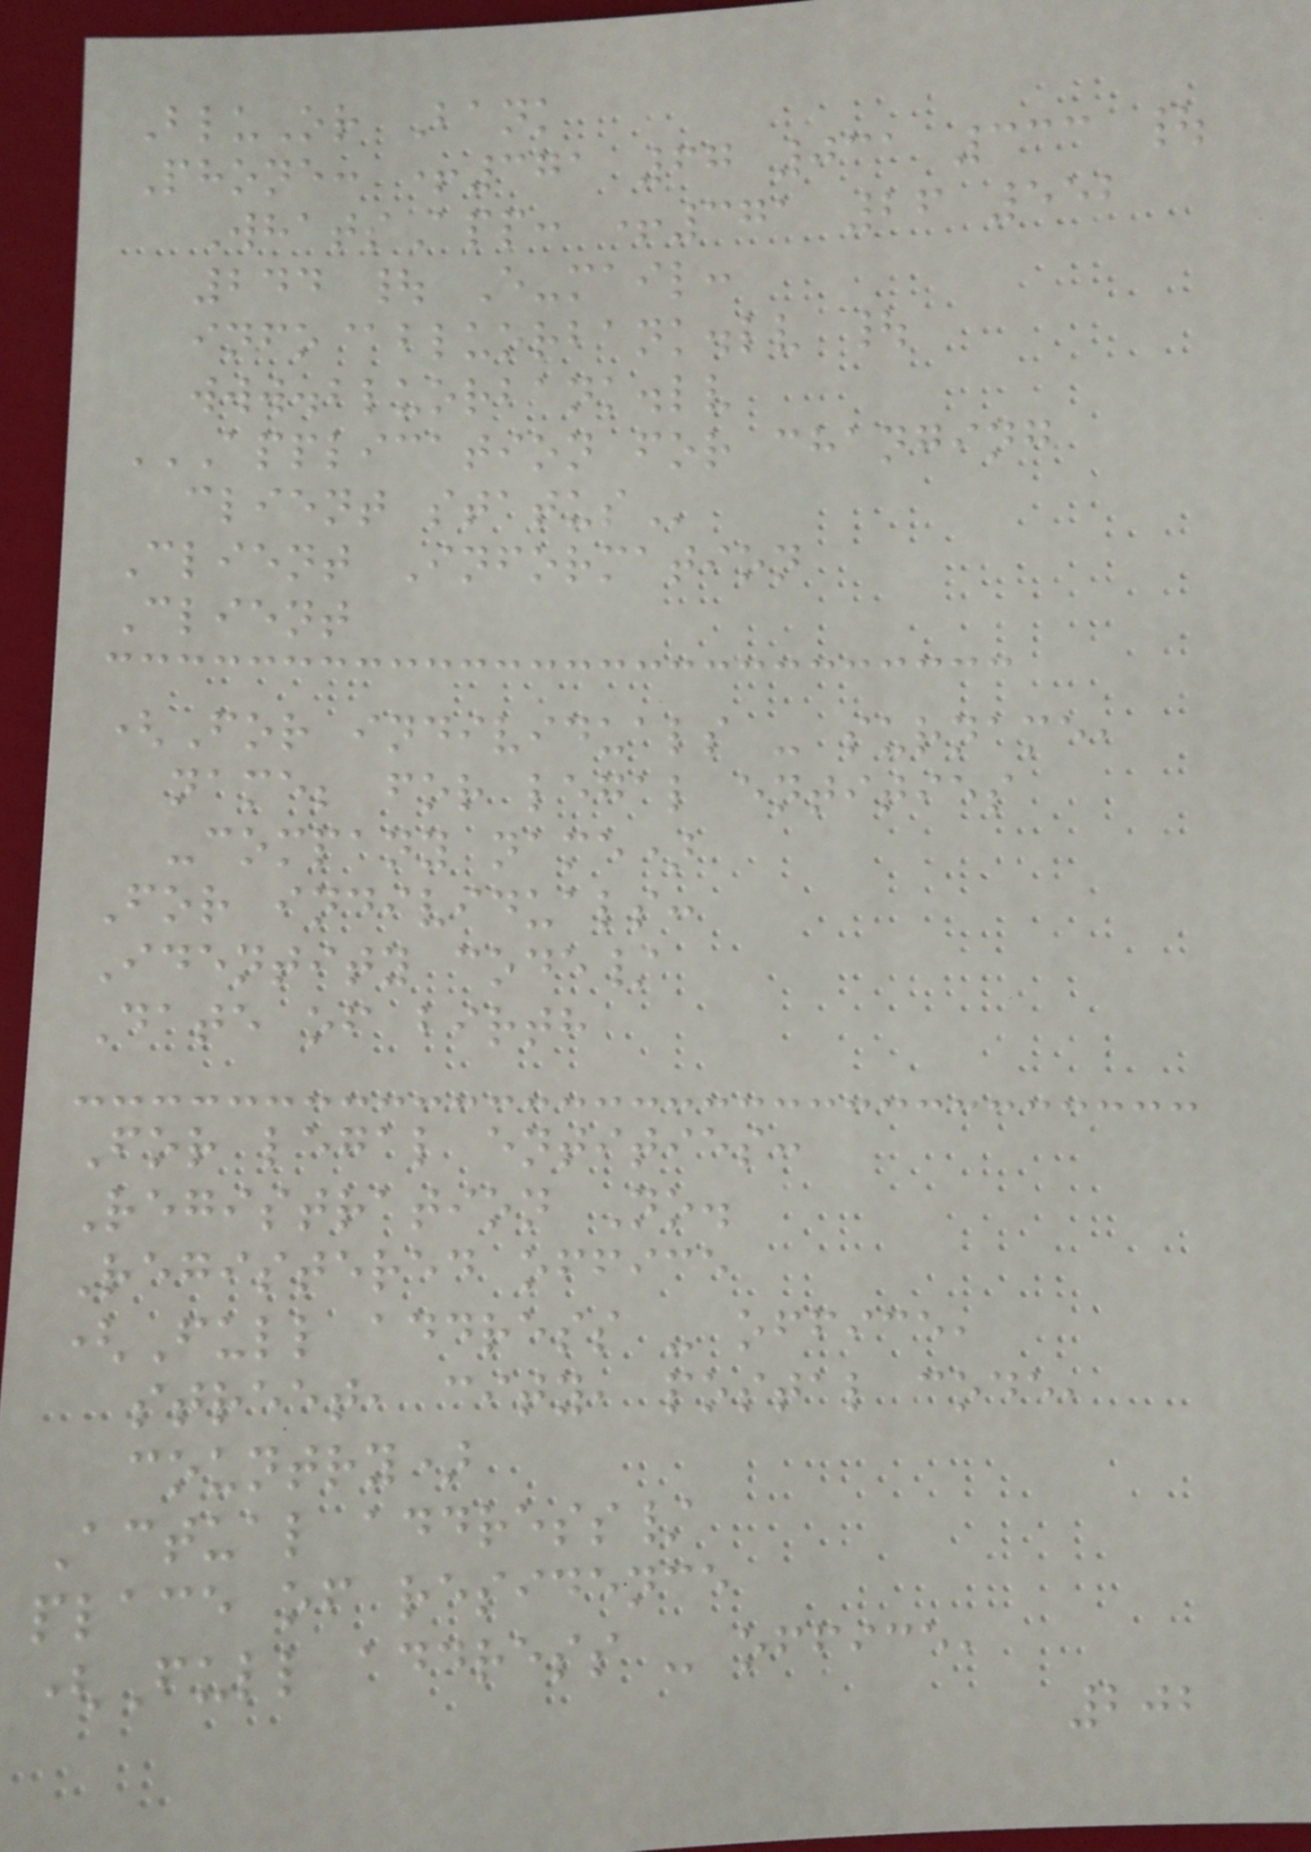BluOr Bank
Phone: +371 67 031 333 |
WhatsApp: +371 26 552
244 | E-mail:
info@bluorbank.lv |
www.bluorbank.lv
APPLICATION FOR CHANGING
CLIENT STATUS
Client Information
Client
(For individuals - surname,
name; for legal entities
-company name)
For individuals:
Identity code/
Date of birth
For legal entities:
Registration No.
Registered office
(Full address - office,
street, city, postal code,
country)
Actual address/
place of residence
(Full address - office,
202
